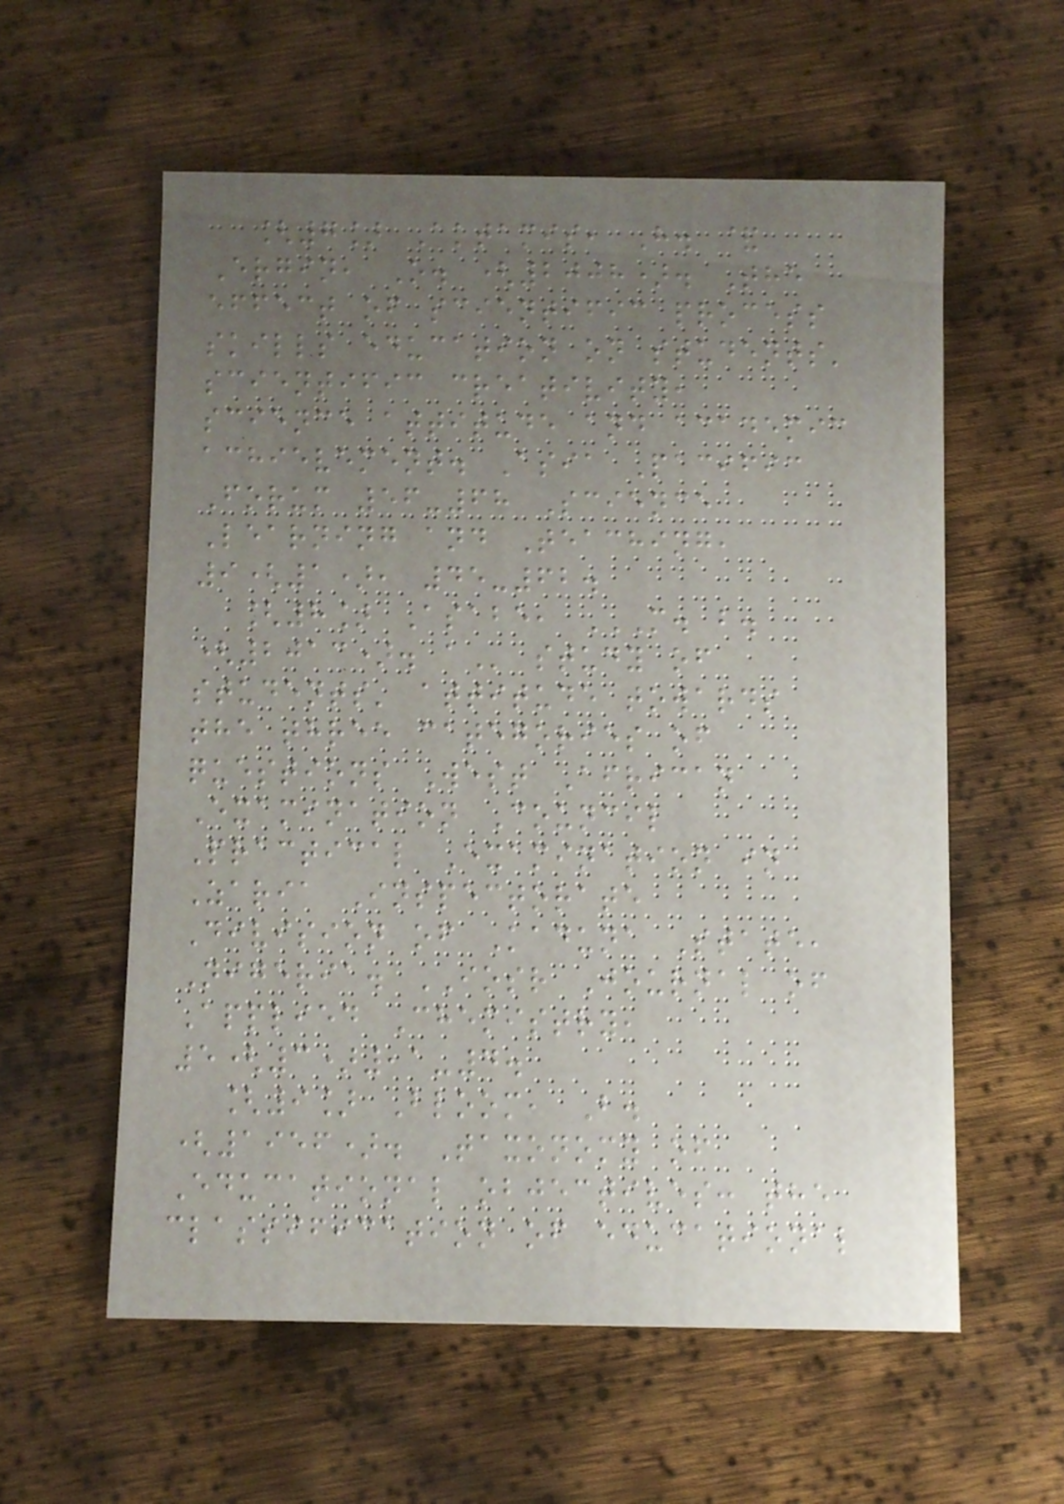[7] Aktamis, H. &
Ergin, O. (2008). The
effect of scientific process
skills education on students'
scientific creativity,
science attitude and academic
achievement. Asia Pacific
Forum 56-68 Science
Learning and Teaching,
9(1), 45-62.
[8] Asabe, M. B.
(2013). A study of
students' attitude towards
the three categories of
questions West African
Examination Council
Practical Examination in
Zaria Inspectorate
Division of Kaduna State,
Nigeria. IOSR Journal of
Applied Chemistry,
5(3),1-4.
[9] Bloom, B.
(1956). Taxonomy of
Educational objectives: the
classification of educational
